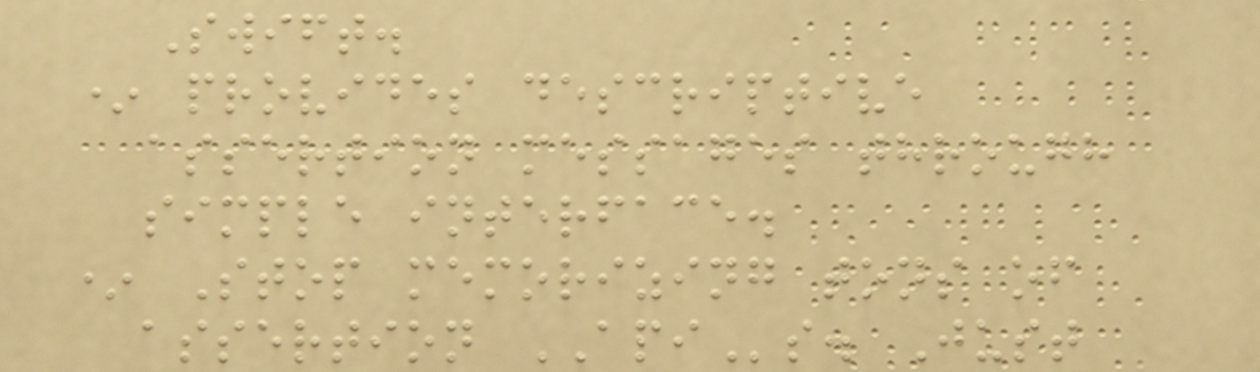Swift.
* provides descriptive
assertion messages through
simple interface.
* Stop memorizing tons of
assertion APIs. Just
